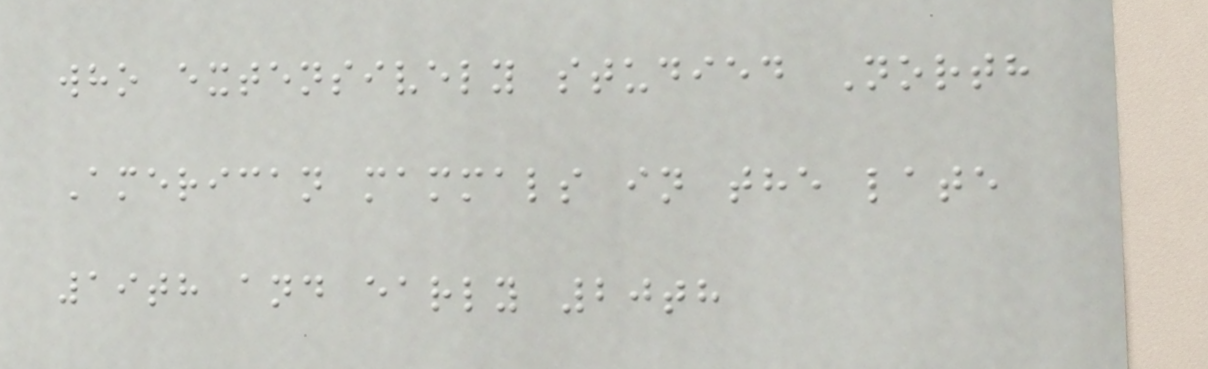who extensively studied North
American mammals in the late
19th and early 20th
